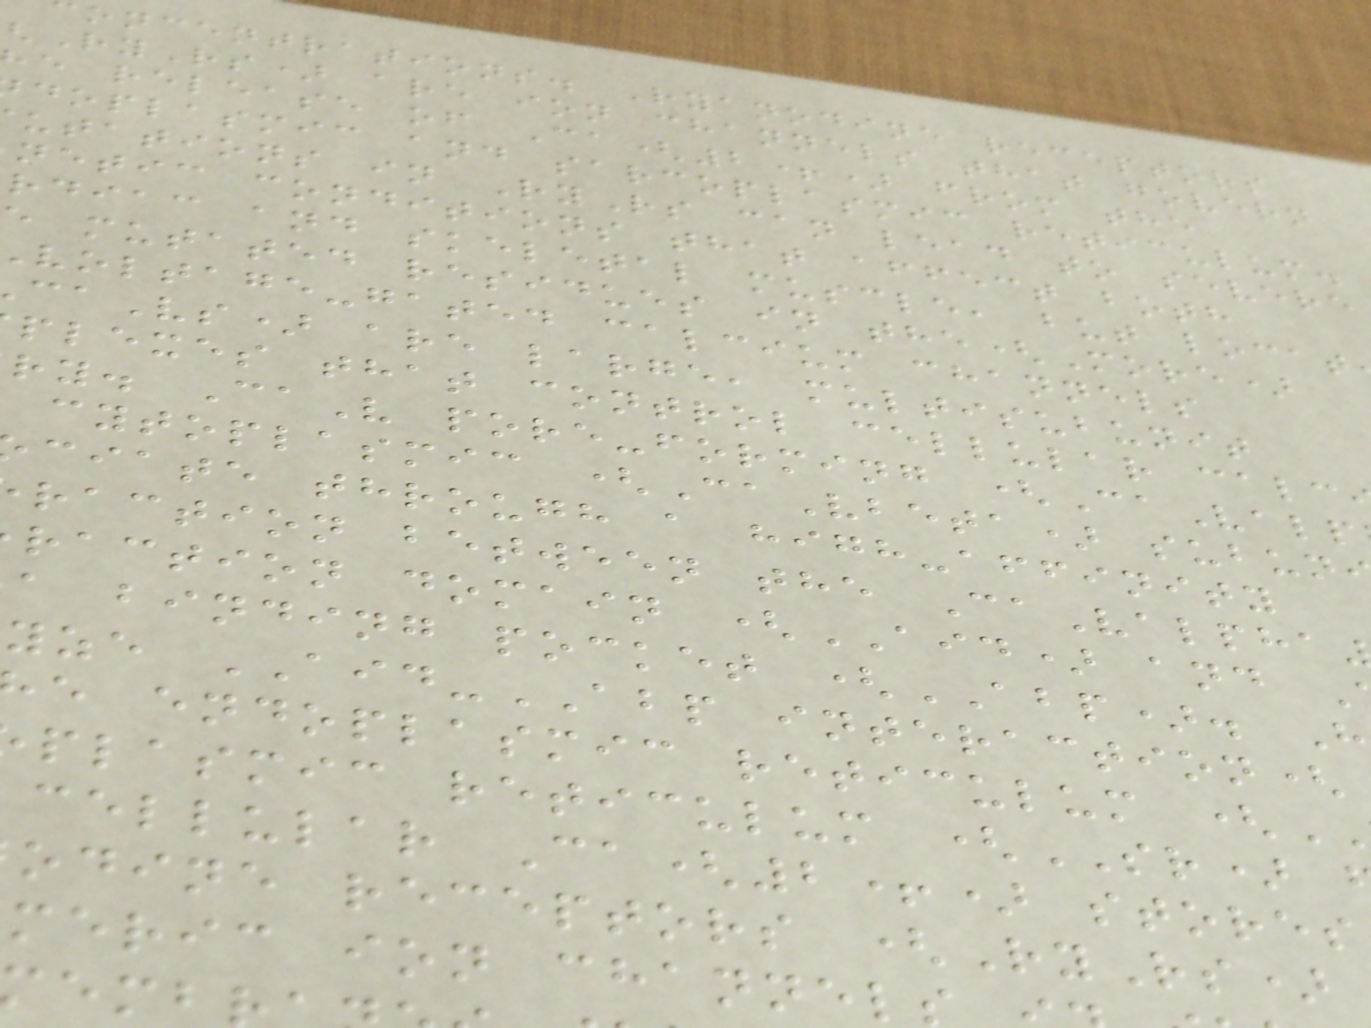oncentrations. Ryanodine receptors
RyRs) are ion channels that govern
e release of Ca(2+) from the
doplasmic and sarcoplasmic reticulum.
utations in RyRs can lead to severe
netic conditions that affect both
rdiac and skeletal muscle, but locat
e mutated residues in the(More)
voltage-gated calcium channels
aVs) are large, multisubunit
plexes that control cellular calc
ry. CaV pore-forming (CaValp
cytoplasmic (CaVbeta) subun
ciate through a high-affinity
raction between the CaValpha
raction domain (AID) and
a binding pocket (ABP). H
yze AID-ABP interaction(
e endoplasmic reticulum (
plasmic reticulum (SR)
cellular Ca(2+) stores
odine receptors (RyRs)
meric ion channel
